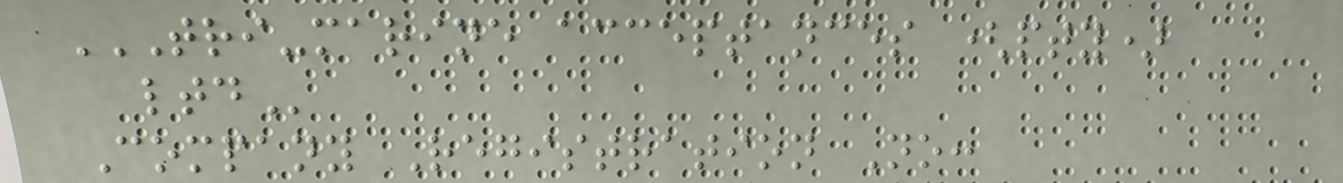TRI-MARINE ACCEPTANCES (PTY)
LTD
Company Registration No:
